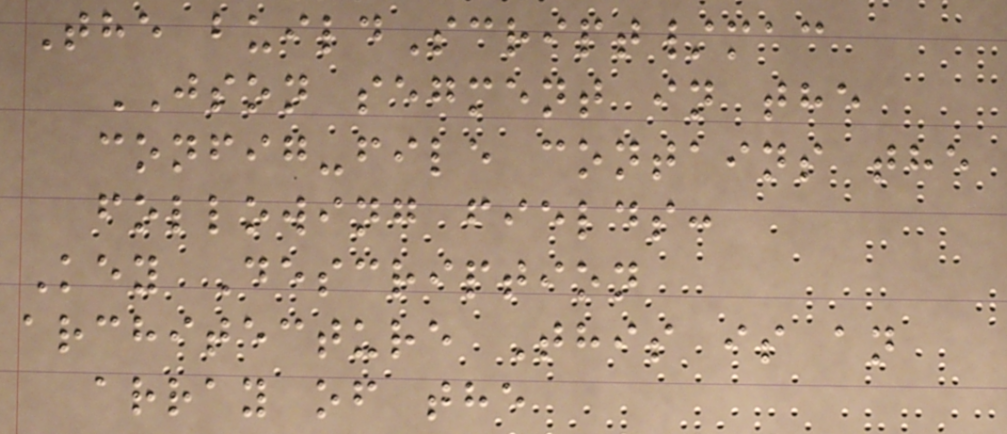The buildScript/mac
JSON segment in the
config-file contains the
following fields:
Key Description
architecture This is an
array of the
